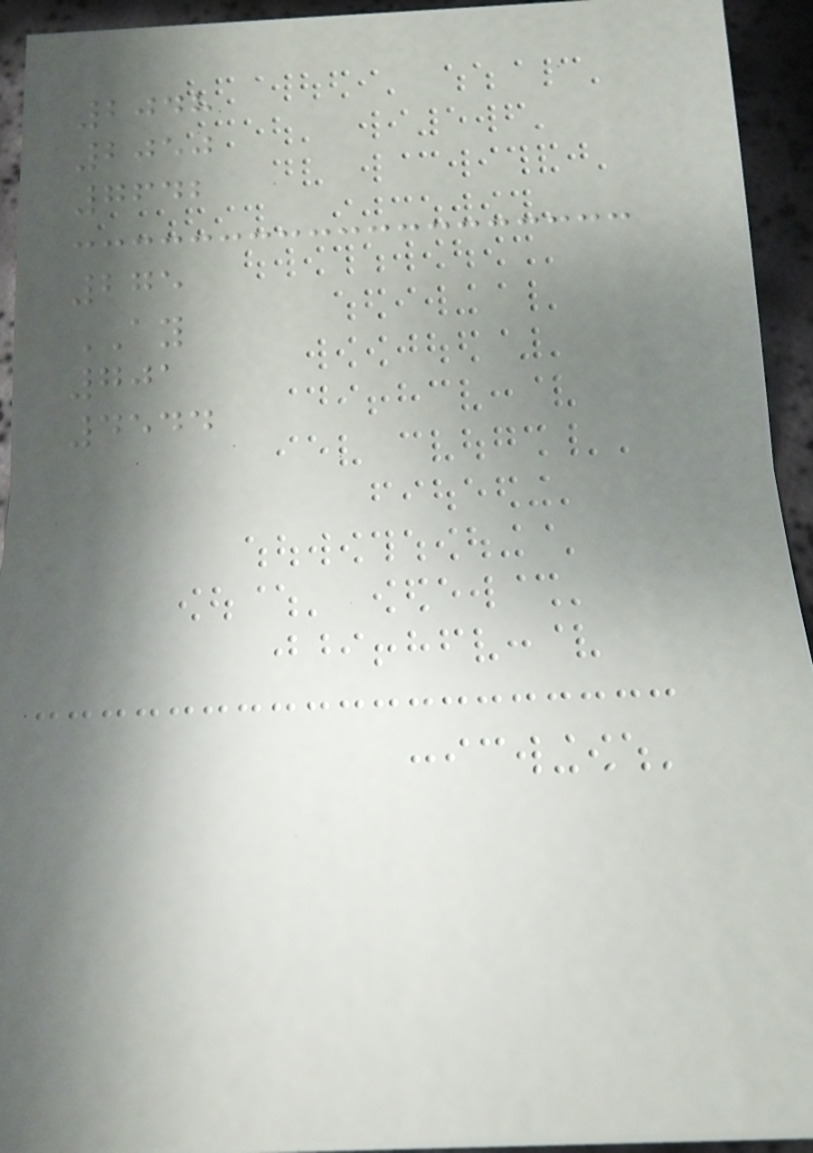2048
2050
7642
275
AY
701
4544
